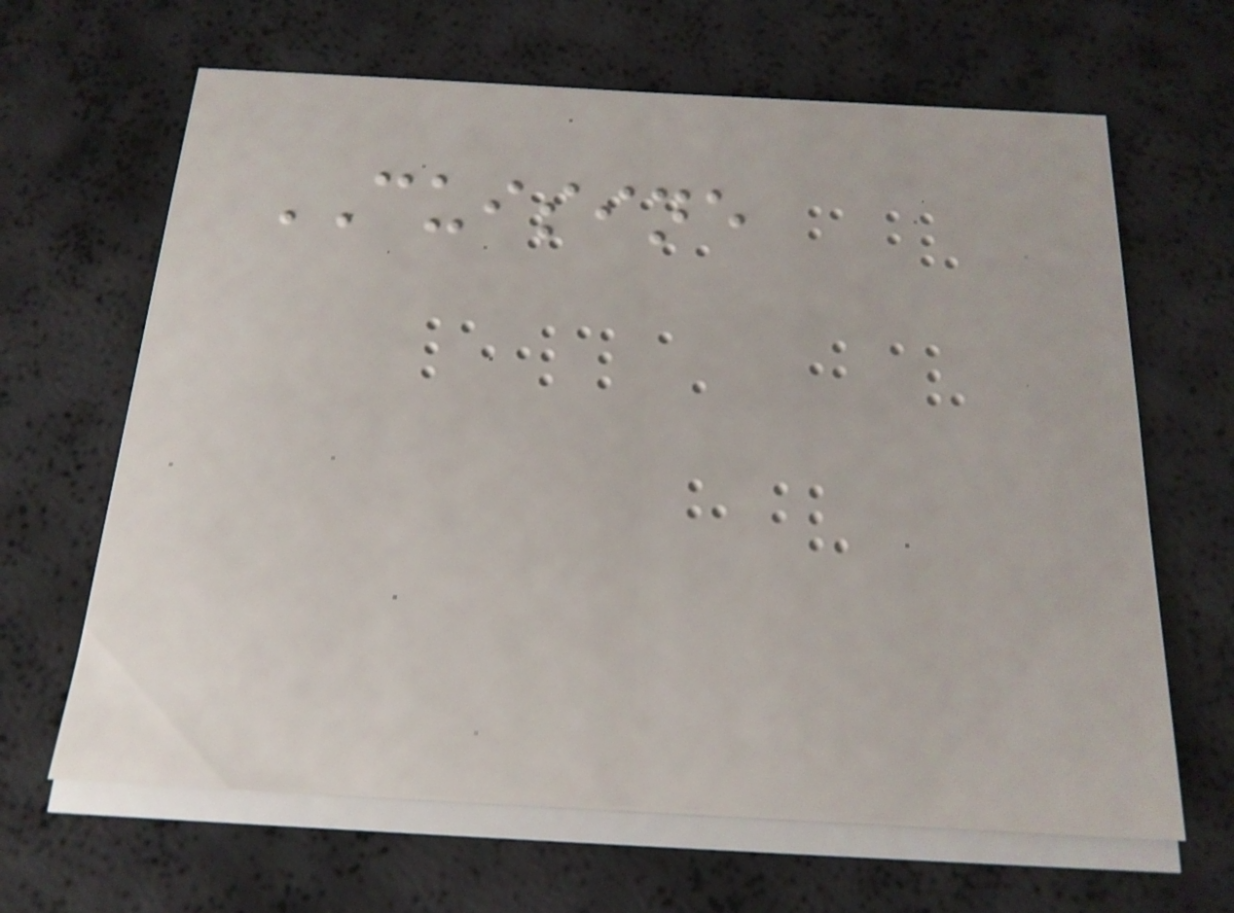CUISINE
